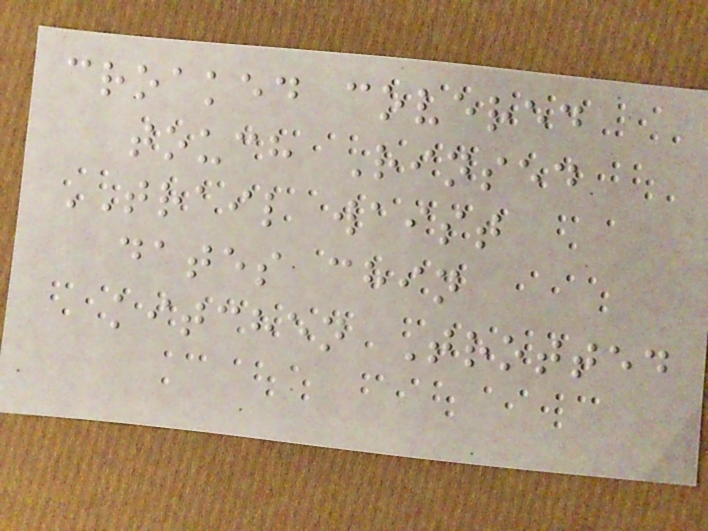croaked covered
touch Rinsed
TRAIL waist
dates chin
kitchen Trotted
